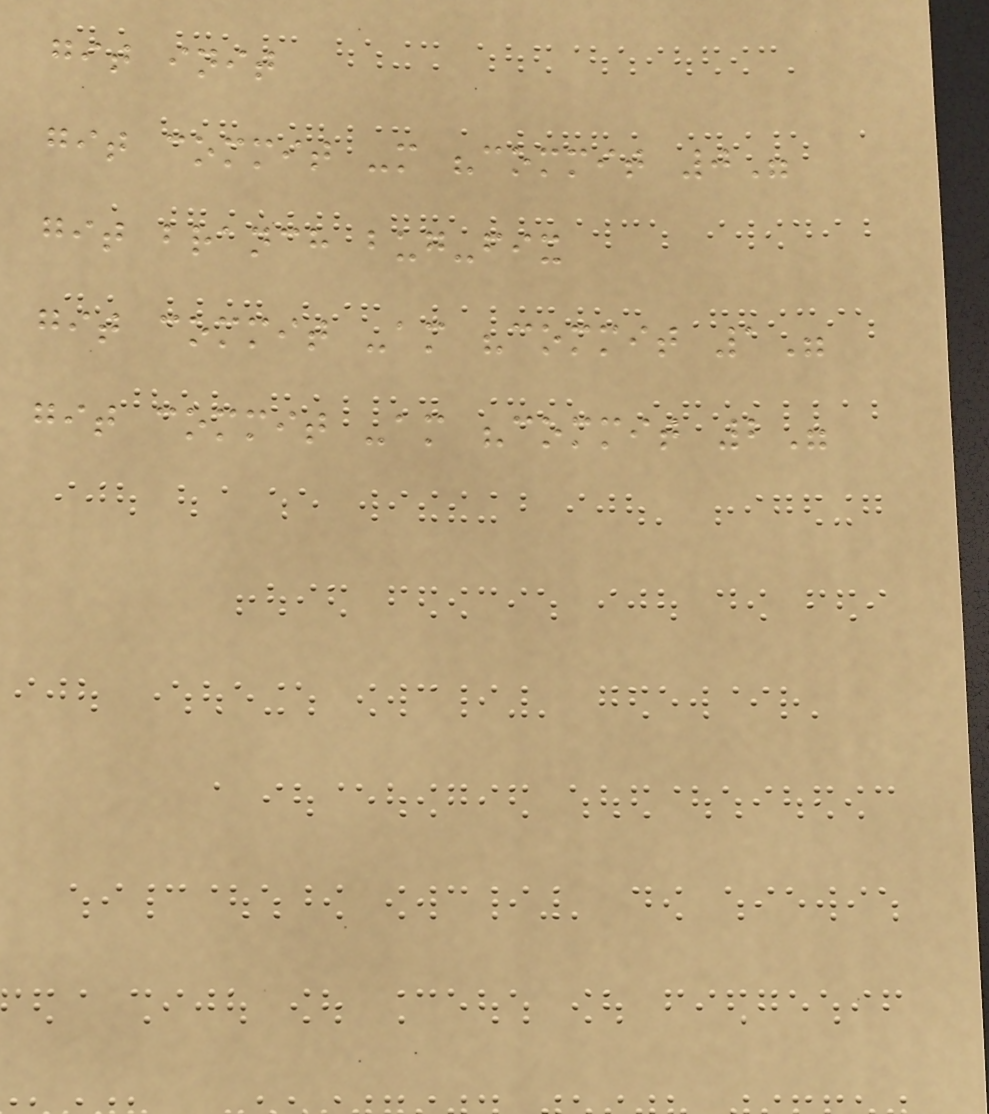git init
git commit -m "commit 0"
git branch bug-fix
git commit -am "commit 1"
git commit -am "commit 2"
